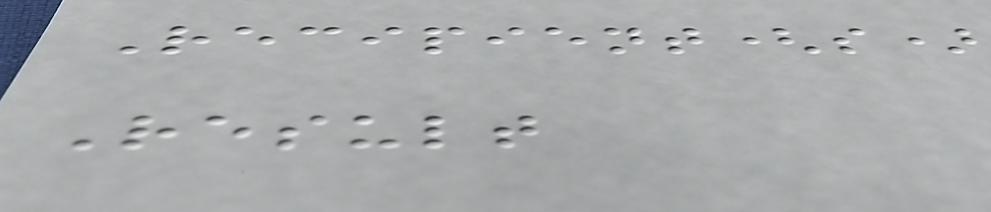Recipient(s)
Result
